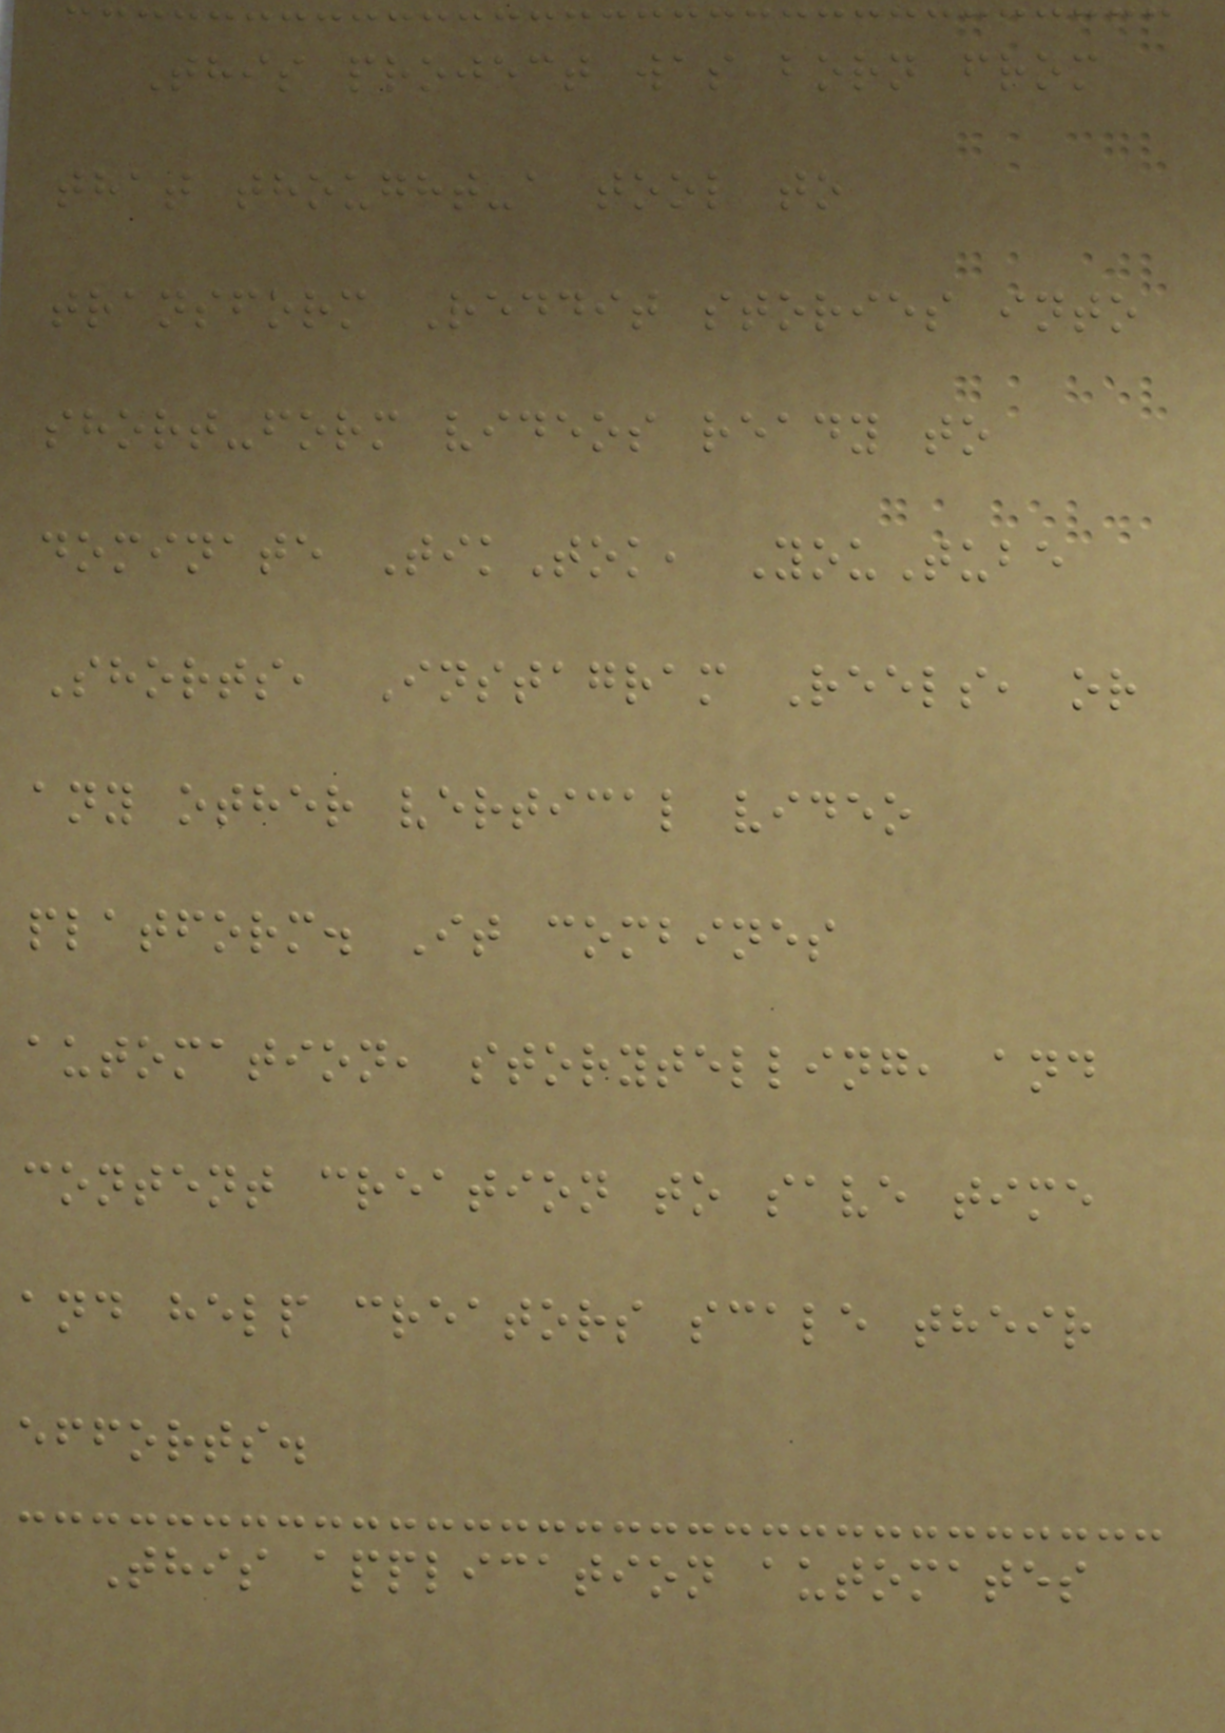This project was born from
that thought-a tool to
transform Reddit stories into
short-form videos ready to
dominate TikTok, YouTube
Shorts, Instagram Reels, or
any other vertical video
platform. It combines
automation, storytelling, and
content creation to save time
and help creators scale their
efforts.
This application automates
